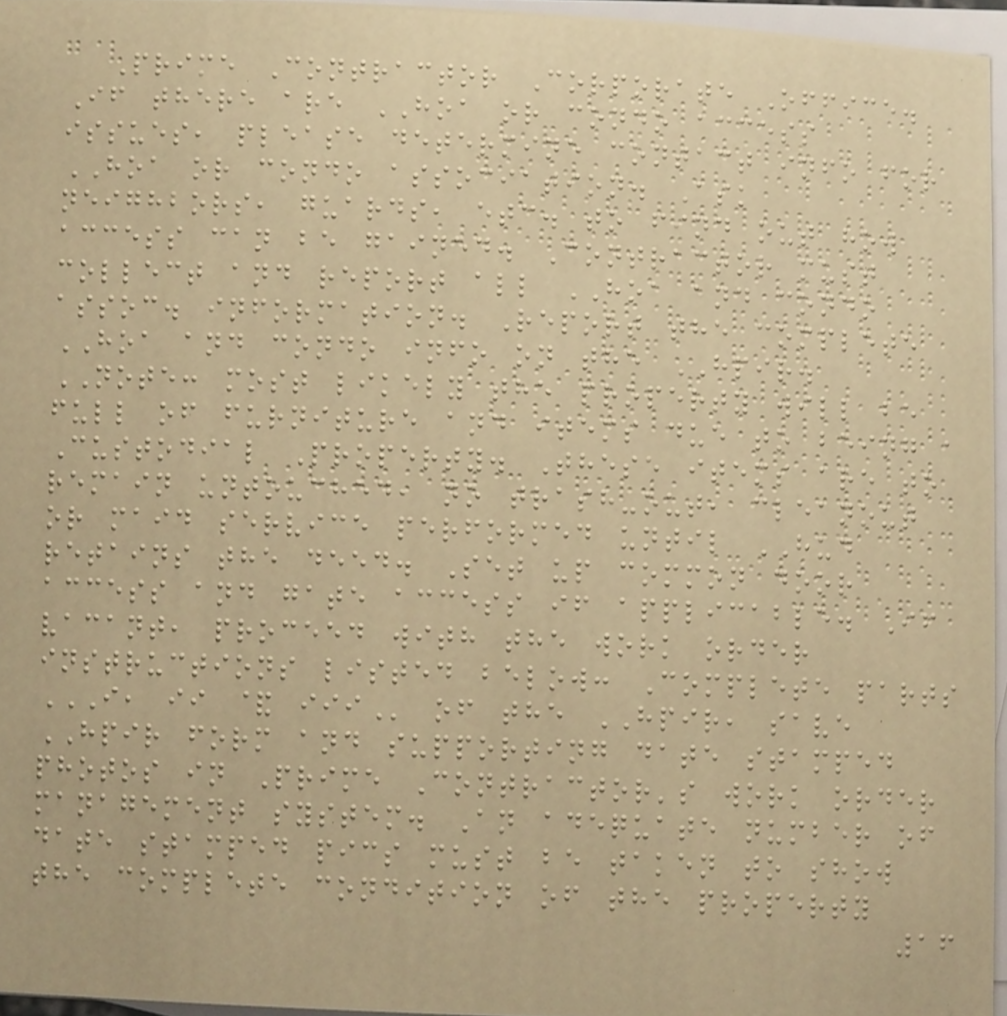Prime Contractor Corporate Office.
If there are HOA or condo access
issues, please determine contact info for
HOA or condo association. Ask
neighbors, guards, etc. to find out how
access can be gained. Contractor must
collect and report all HOA and condo
assoc. information. Report the complete
HOA and condo info on the HPIR.
NOTE: most likely the property will be
full of furniture and items due to being a
Custodial Property. These items are to
remain untouched, no trash-out, cleanout
or maid service performed until HUD
retains the deed. Set up common door
access and gate access if applicable. If
vacant, proceed with the work order
instructions listed below: Complete parts
I, II & III of the HPIR, save
HPIR form and supporting date stamped
photos in Prime Contractor's work order
management system. An adequate number of
date stamped pics must be taken to show
the complete condition of the property
16
